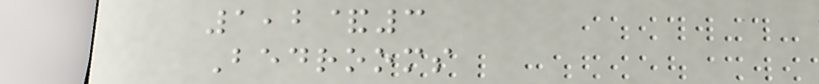1,2&3
Bedrooms
